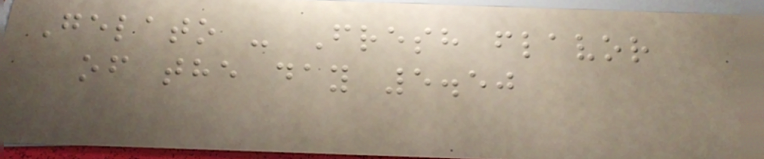Gelato - Fresh flavor
of the day 5.50
